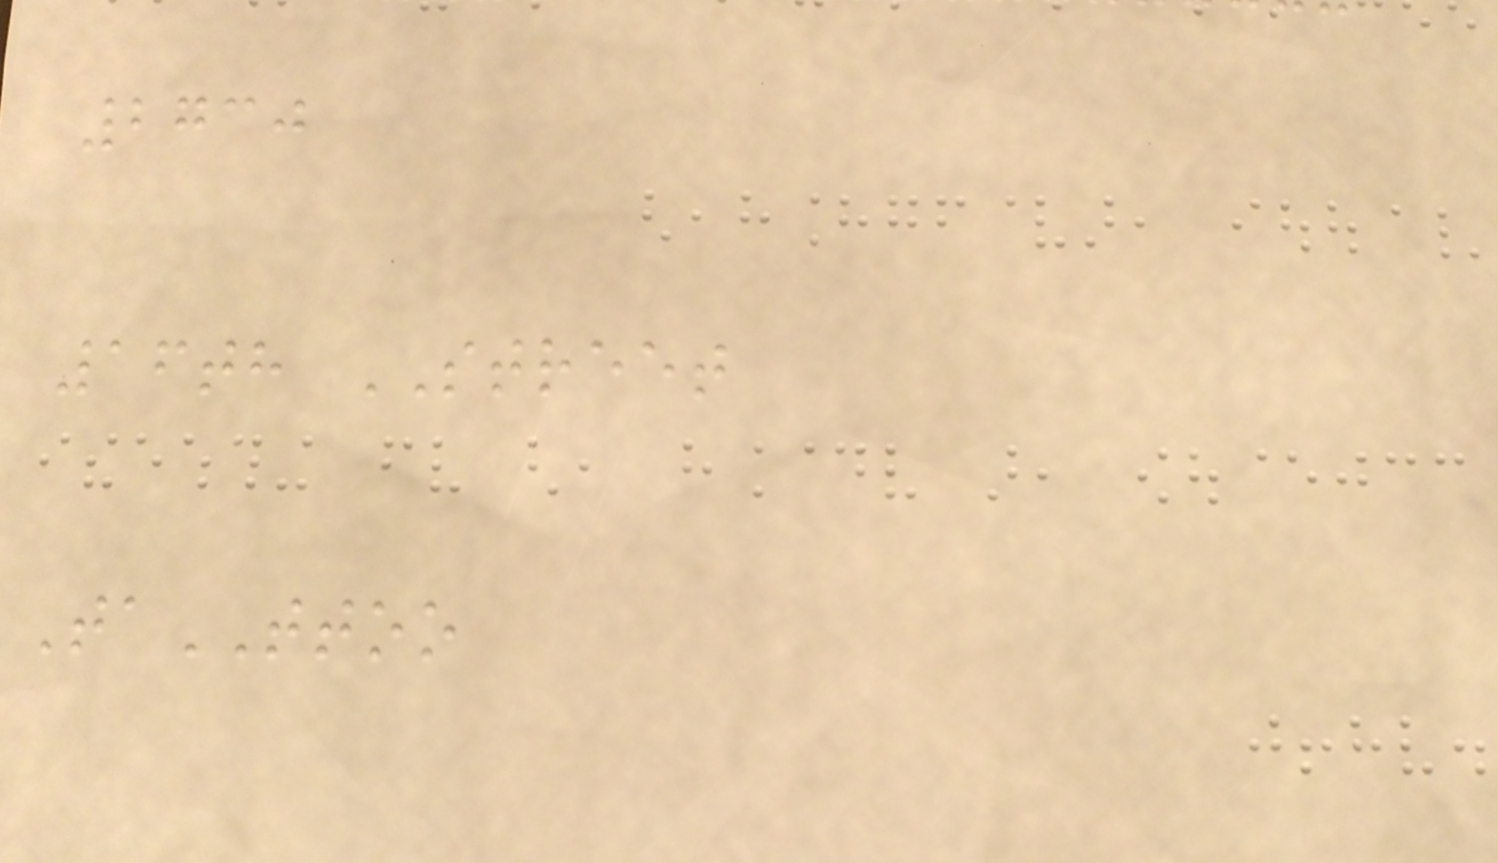2730
16th STREET
TaTTOO
